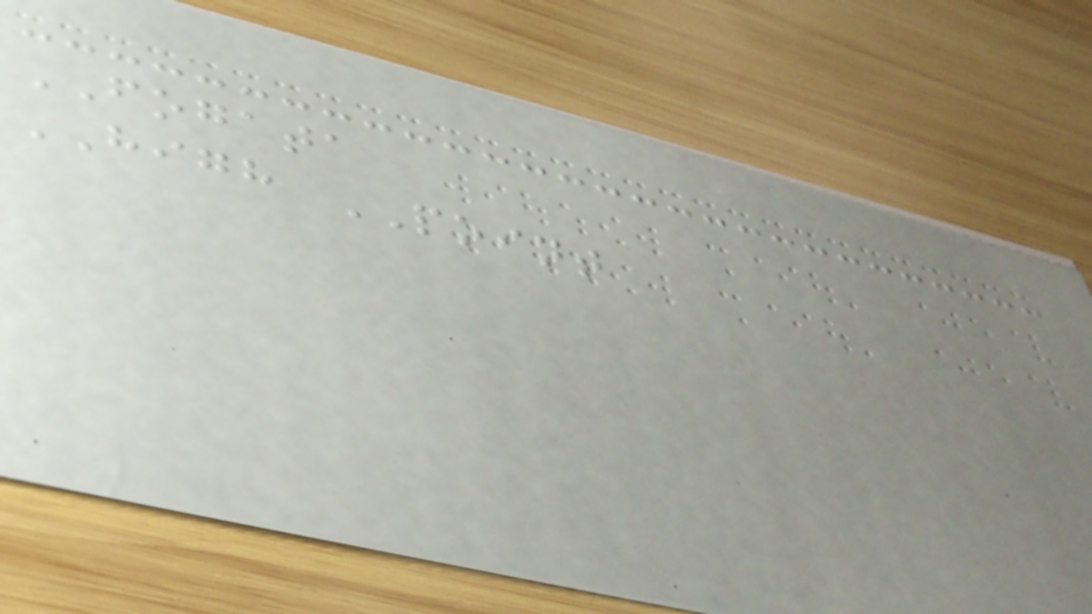FOGATA
HIGH POINT
